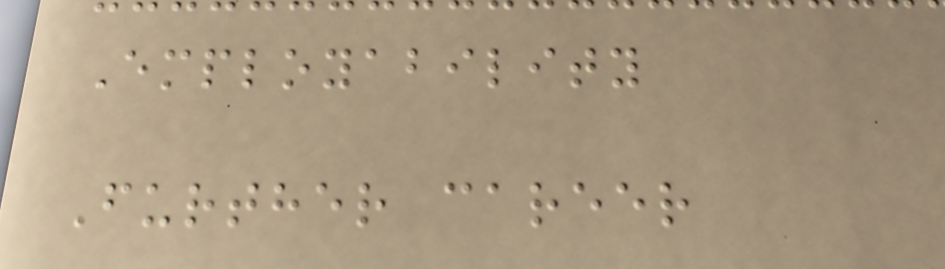Employability
Further career
